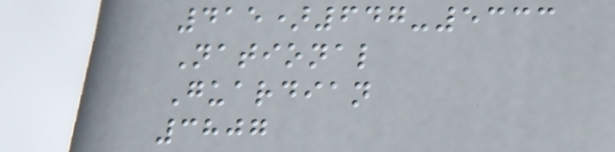415)647-5333
National
Guardian
3807
